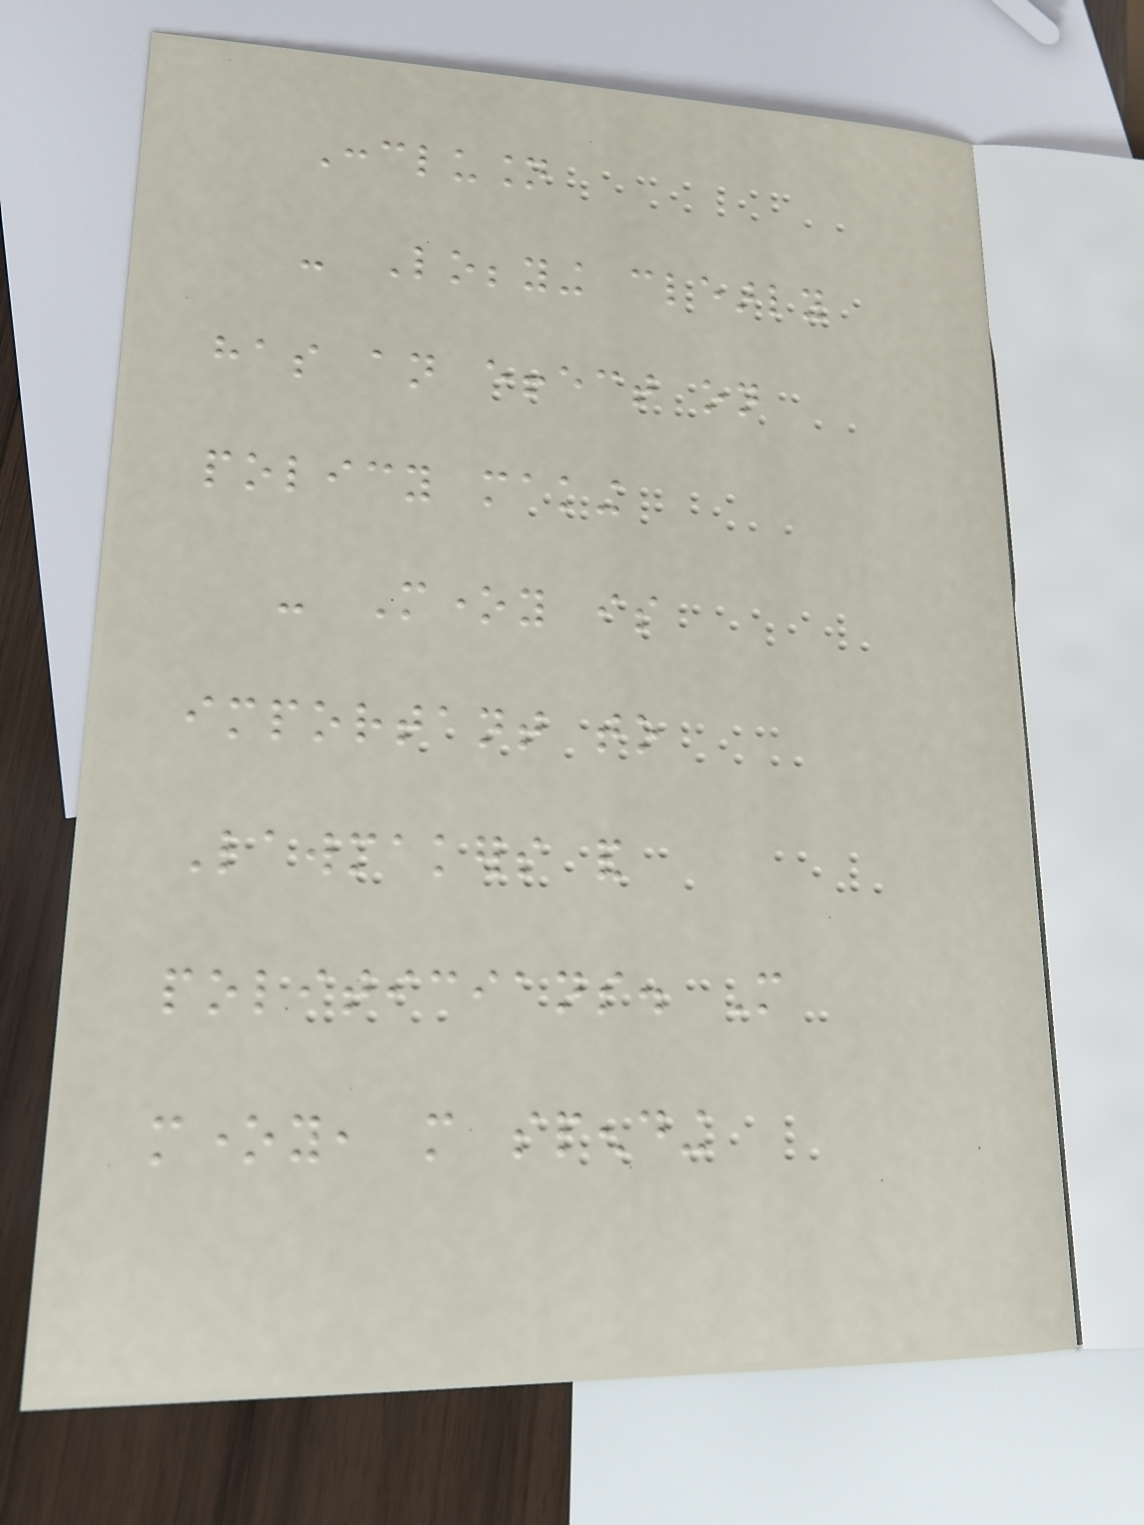Conclusion
- Lobbying clearly
has an effect on
policy making
- Money is
important to
Lawmakers and
politicians. More
money, more spending
